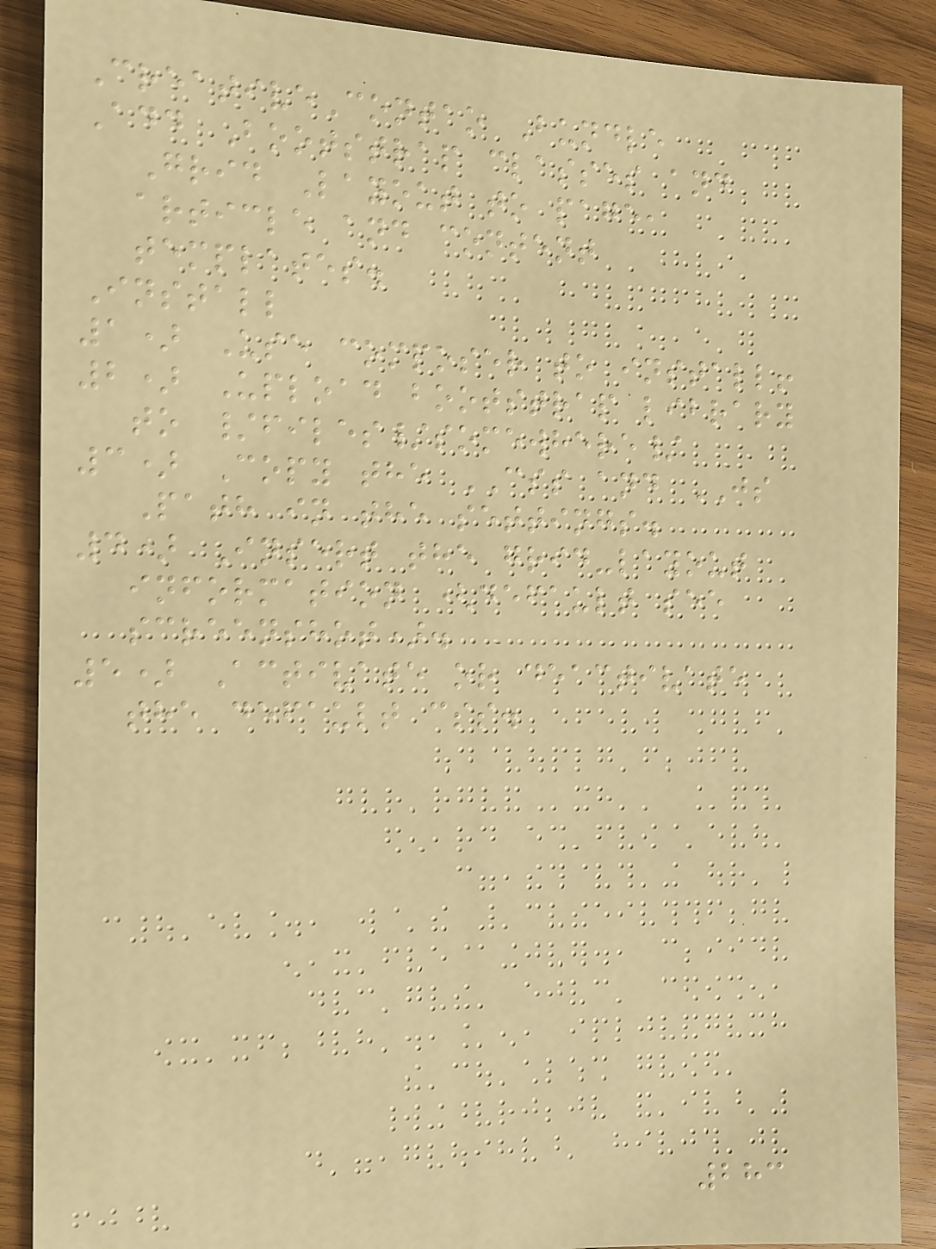CreativeContao Bundle
Add Bootstrap classes and
Grid Layout to page,
article and content
templates.
Install
1) Use composer to install!
2) Upload bootstrap library
to /files/somewhere/
3) Copy the CSS and JS
Path in the settings.
4) Insert the grid-layout
information (default see
screenshot).
5) Activate or deactivate
the default css.
283
